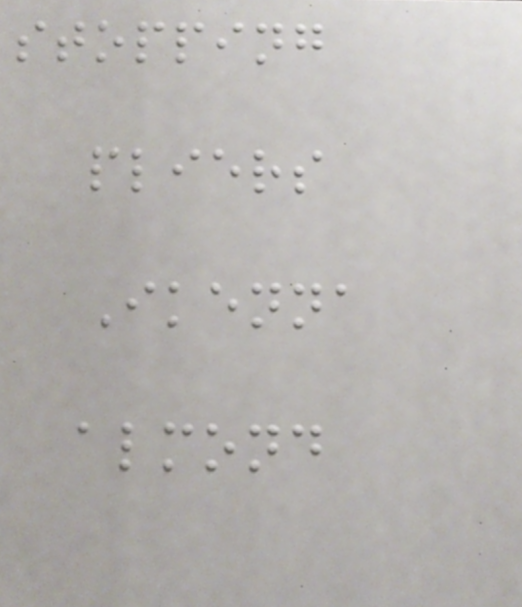stopping
pliers
Ikenna
almond
